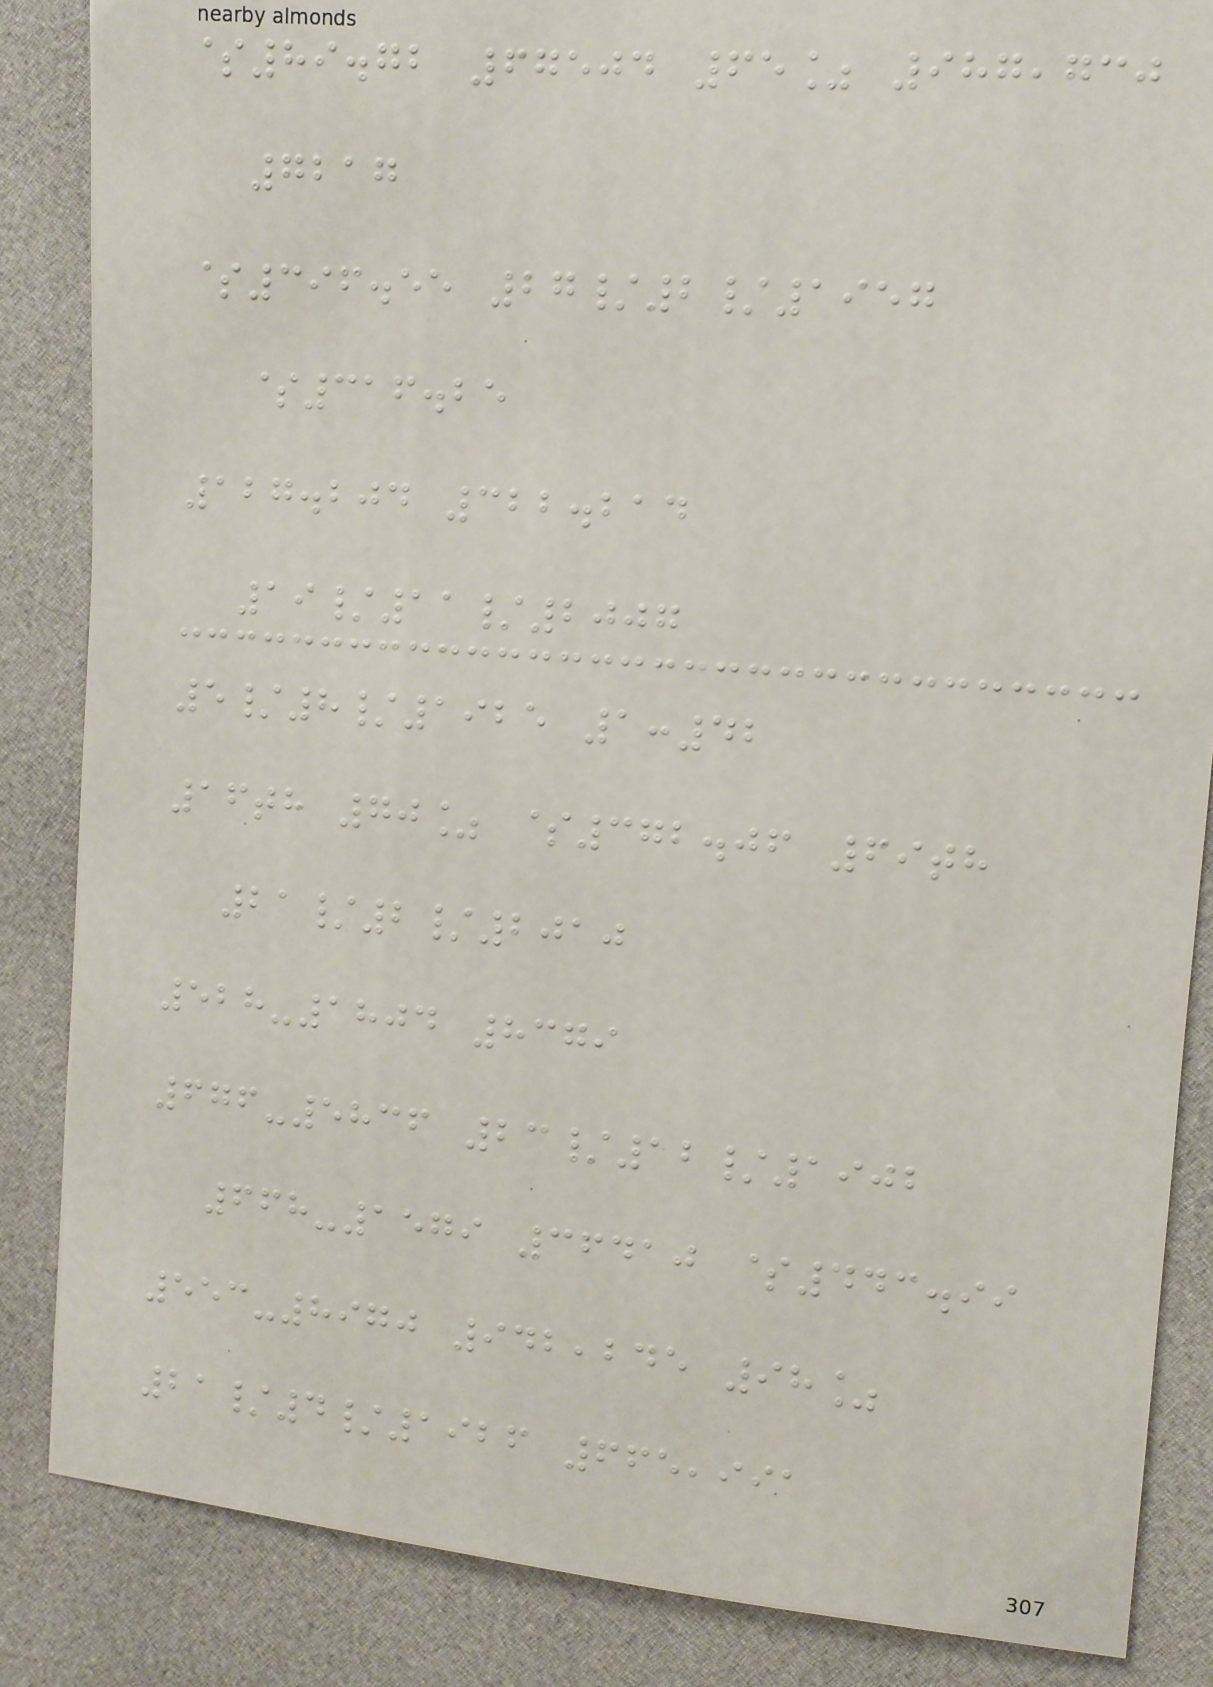$89.72 67504 65% 987,730
7217
$396.55 27/2/1957
$316.25
127.204 322.214
19/11/2007
5/8/1925 1:42
16th 70% $372.06 69th
21/2/2010
528-1804 8379
676-5836 23/12/1902
668-1579 36410 $443.99
553-8970 942,245 98%
21/4/1926 665,991
